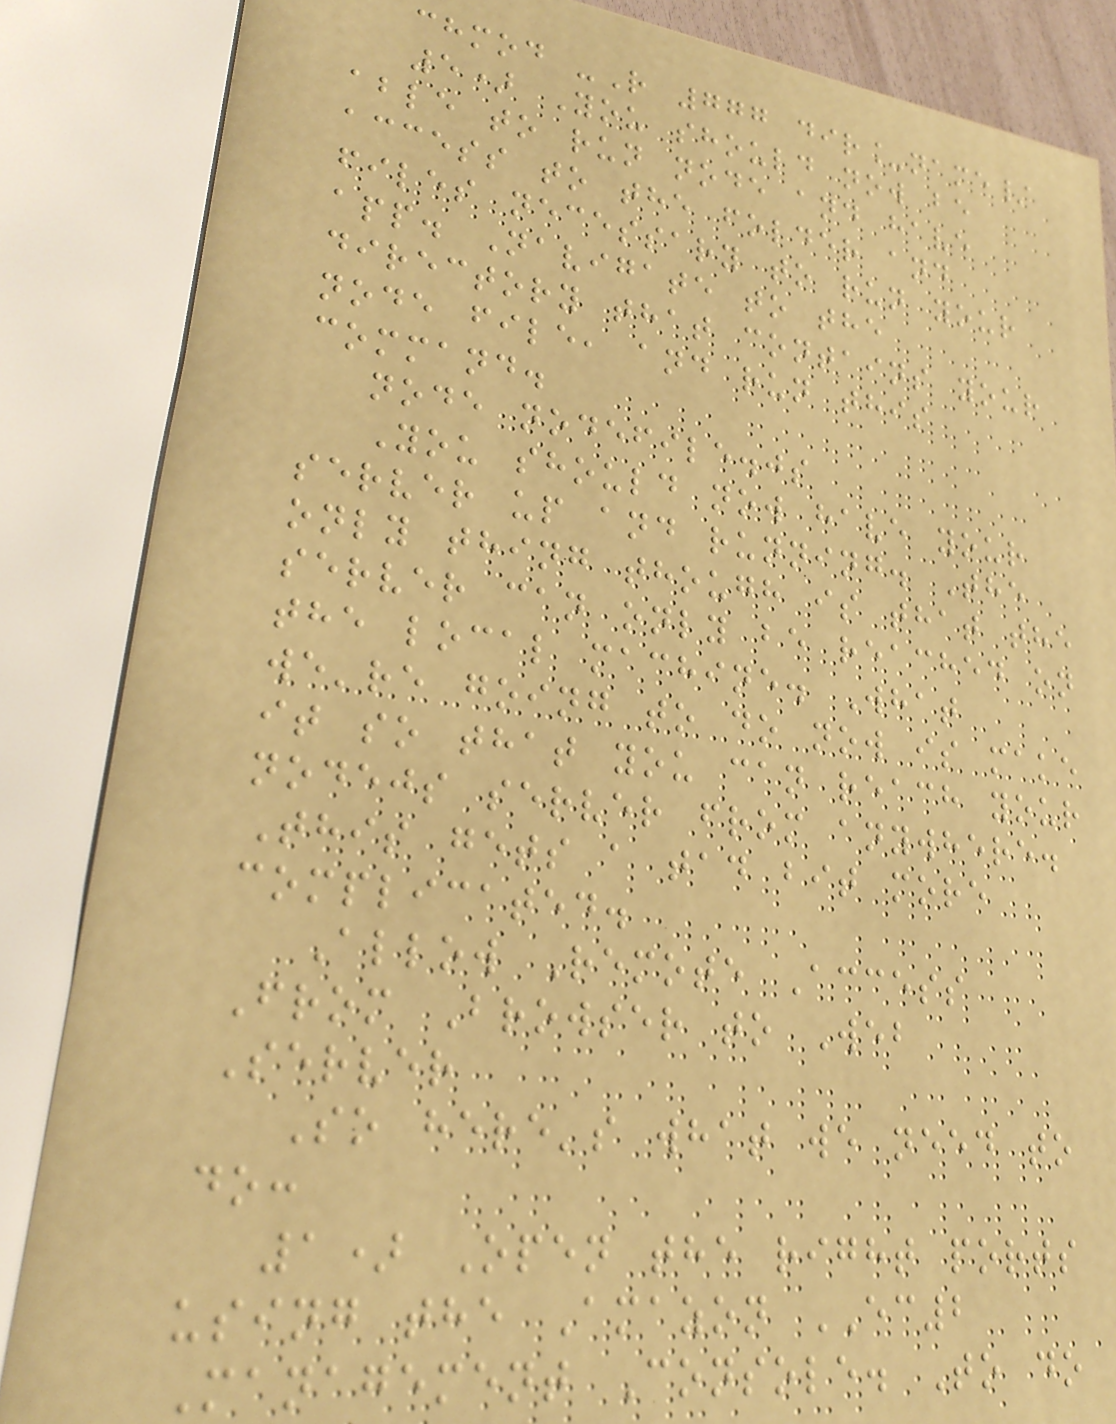chmod -R 777 dir_name/
5) You should now be
able to run node and have
access to the folder and
files necessary to run your
app. Navigate to the
directory that contains your
node file, and run this
command.
node nodefile.js
You should now have your
server up and running. The
only thing though is that the
server can only be reached on
the local machine. What
we're going to do now is make
it so that you can reach your
nodejs server from anywhere.
This gets a tad bit more
complicated.
Allow Remote Access
From Browser to Web
Server
So here's what we need to
do:
1) Open the right ports
using the Amazon EC2
Management Console. To do
